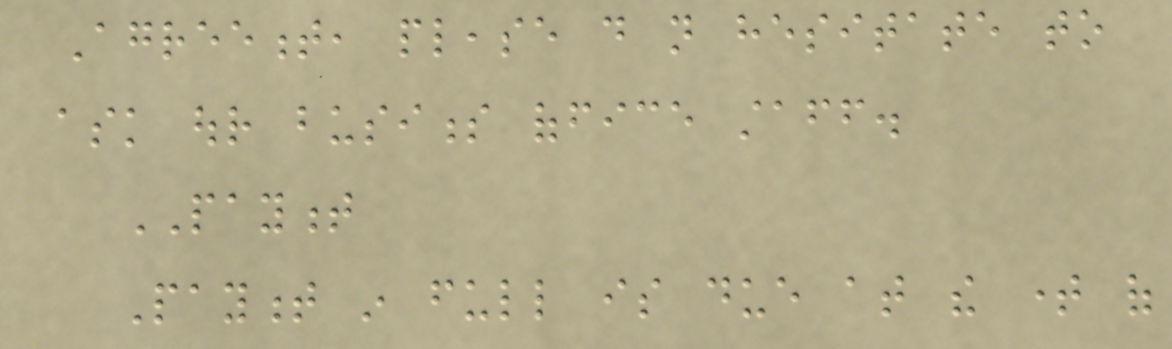Agreement, please do not hesitate to
ask our business office staff.
PAYMENT
Payment in full is due at the time of
